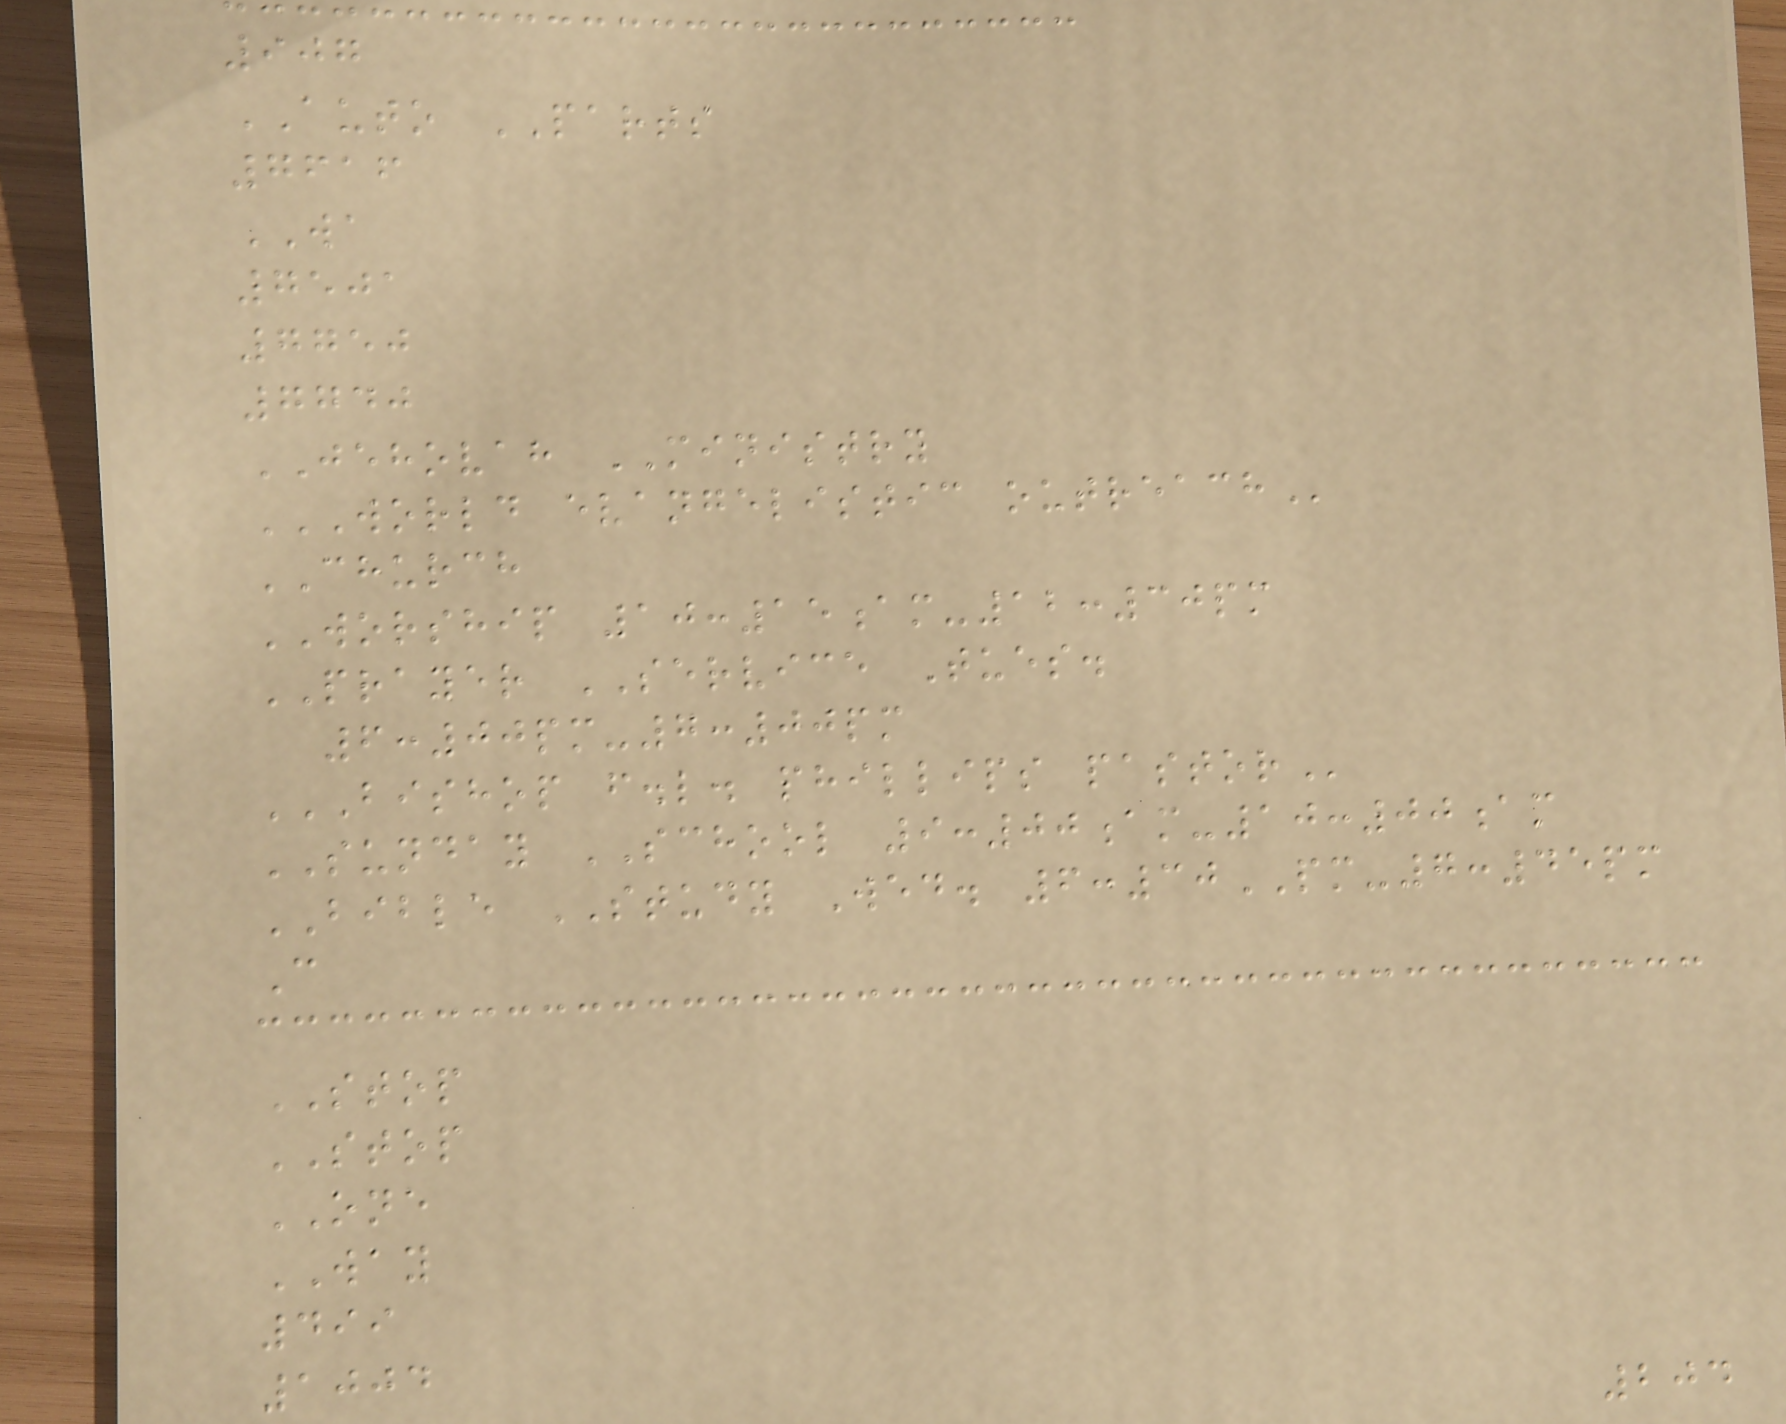907
AUTO PARTS
7616
WA
7501
7750
7740
JEHOVAH MINISTRY
WORLD EVANGELISTIC OUTREACH
CHURCH
WORSHIP 10:15am-12:30pm
PRAYER SERVICE Tues.
6:00pm-7:00pm
BISHOP F.L. PHILLIPS PASTOR
SUNDAY SCHOOL 9:00am-10:00am
BIBLE STUDY Wed. 6:30PM-7:45pm
C
STOP
STOP
ONE
WAY
499
1004
204
